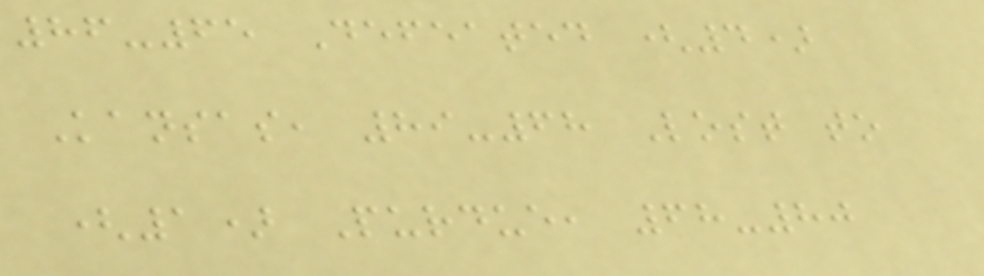86-65 Defeated (4)
Kansas, 89-68 Lost to
(1) Purdue, 68-80
